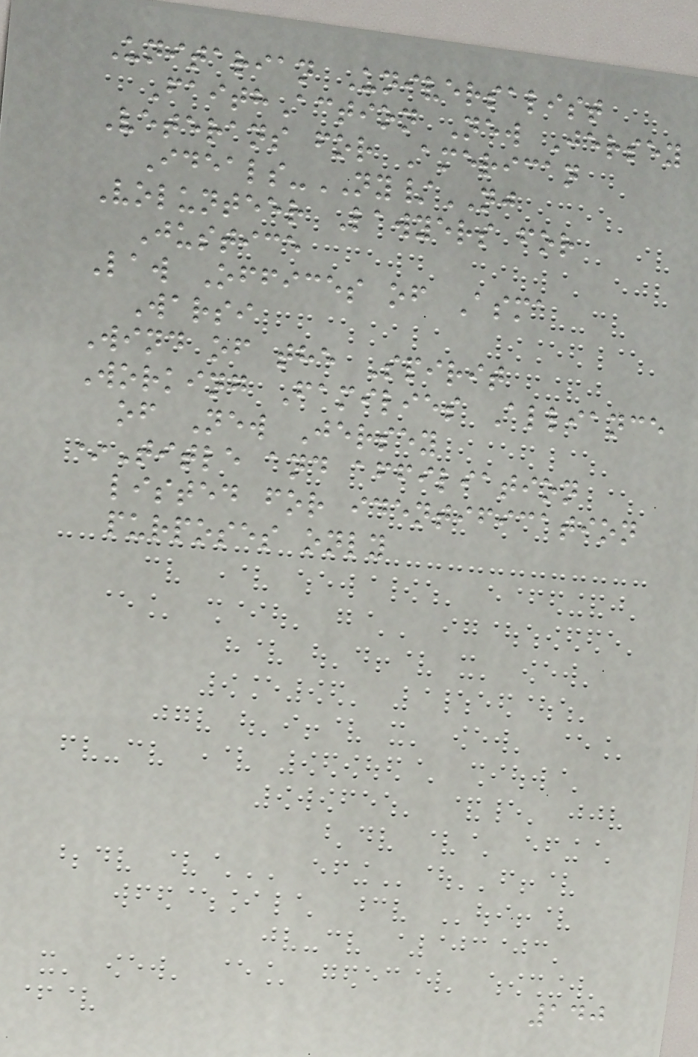Unitarian Universalist
FaithAction New Jersey
Veterans for American
Ideals-NY/NJ
Volunteer Lawyers for
Justice
Law Offices of Asma
Warsi
Wind of the Spirit
Working Families Alliance
of New Jersey
*Title and affiliation
listed for identification
purposes only
140
